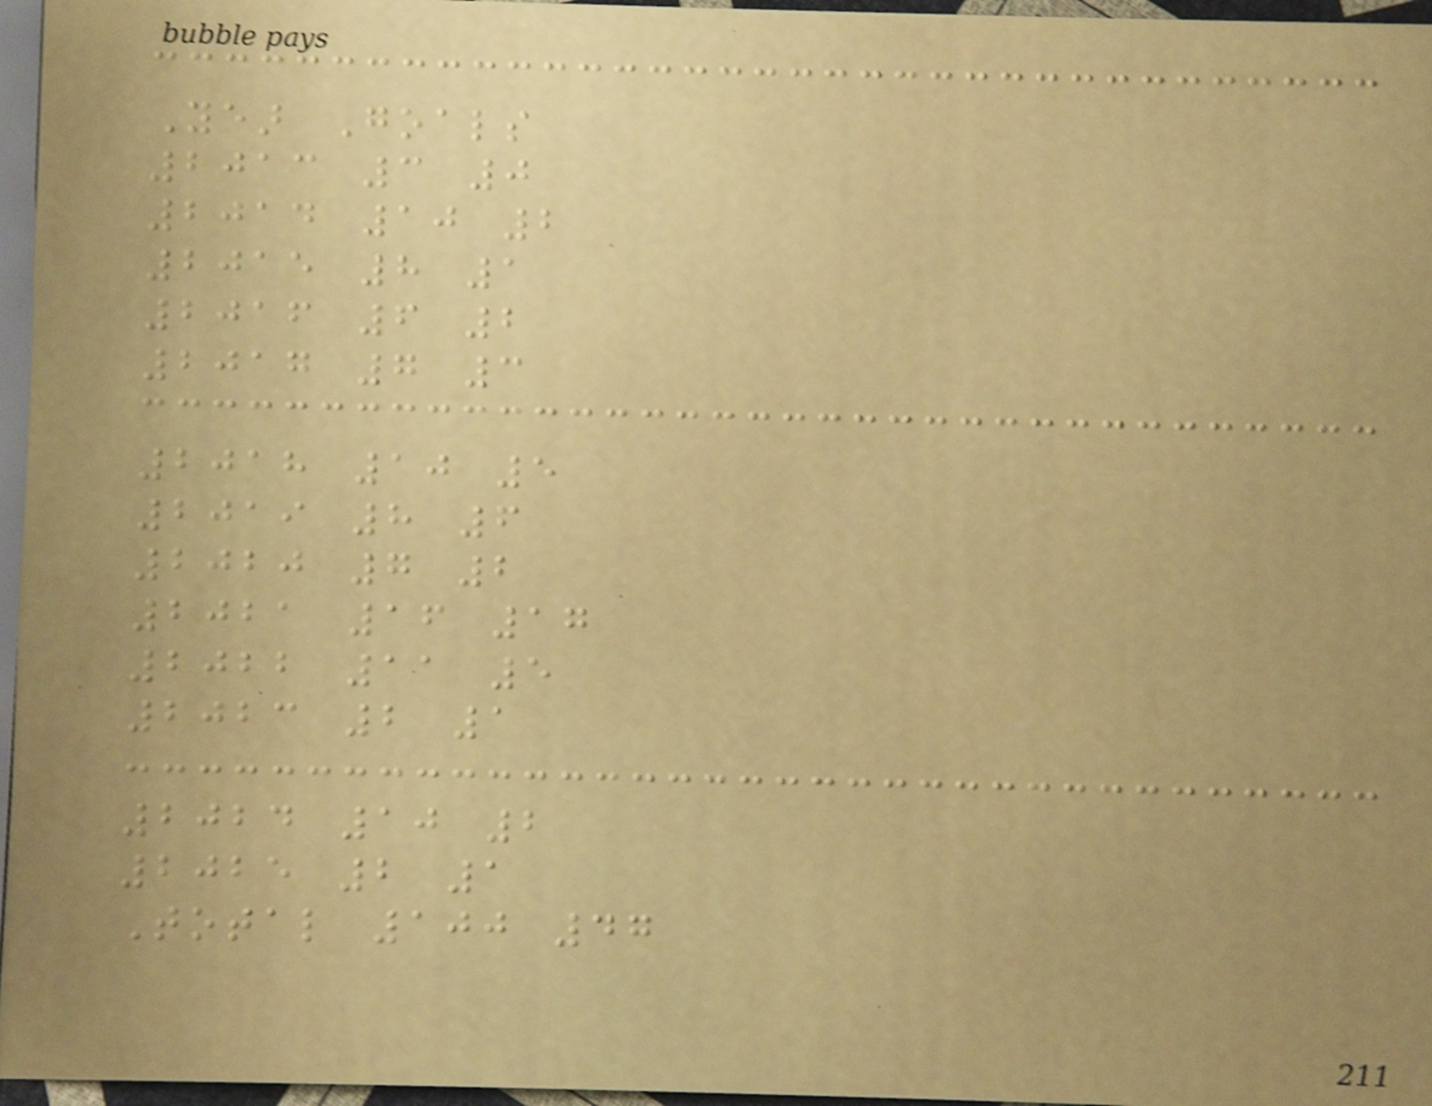Year Goals
2013 3 0
2014 10 2
2015 8 1
2016 6 2
2017 7 3
2018 10 5
2019 8 6
2020 7 2
2021 16 17
2022 11 5
2023 2 1
2024 10 2
2025 2 1
Total 100 47
